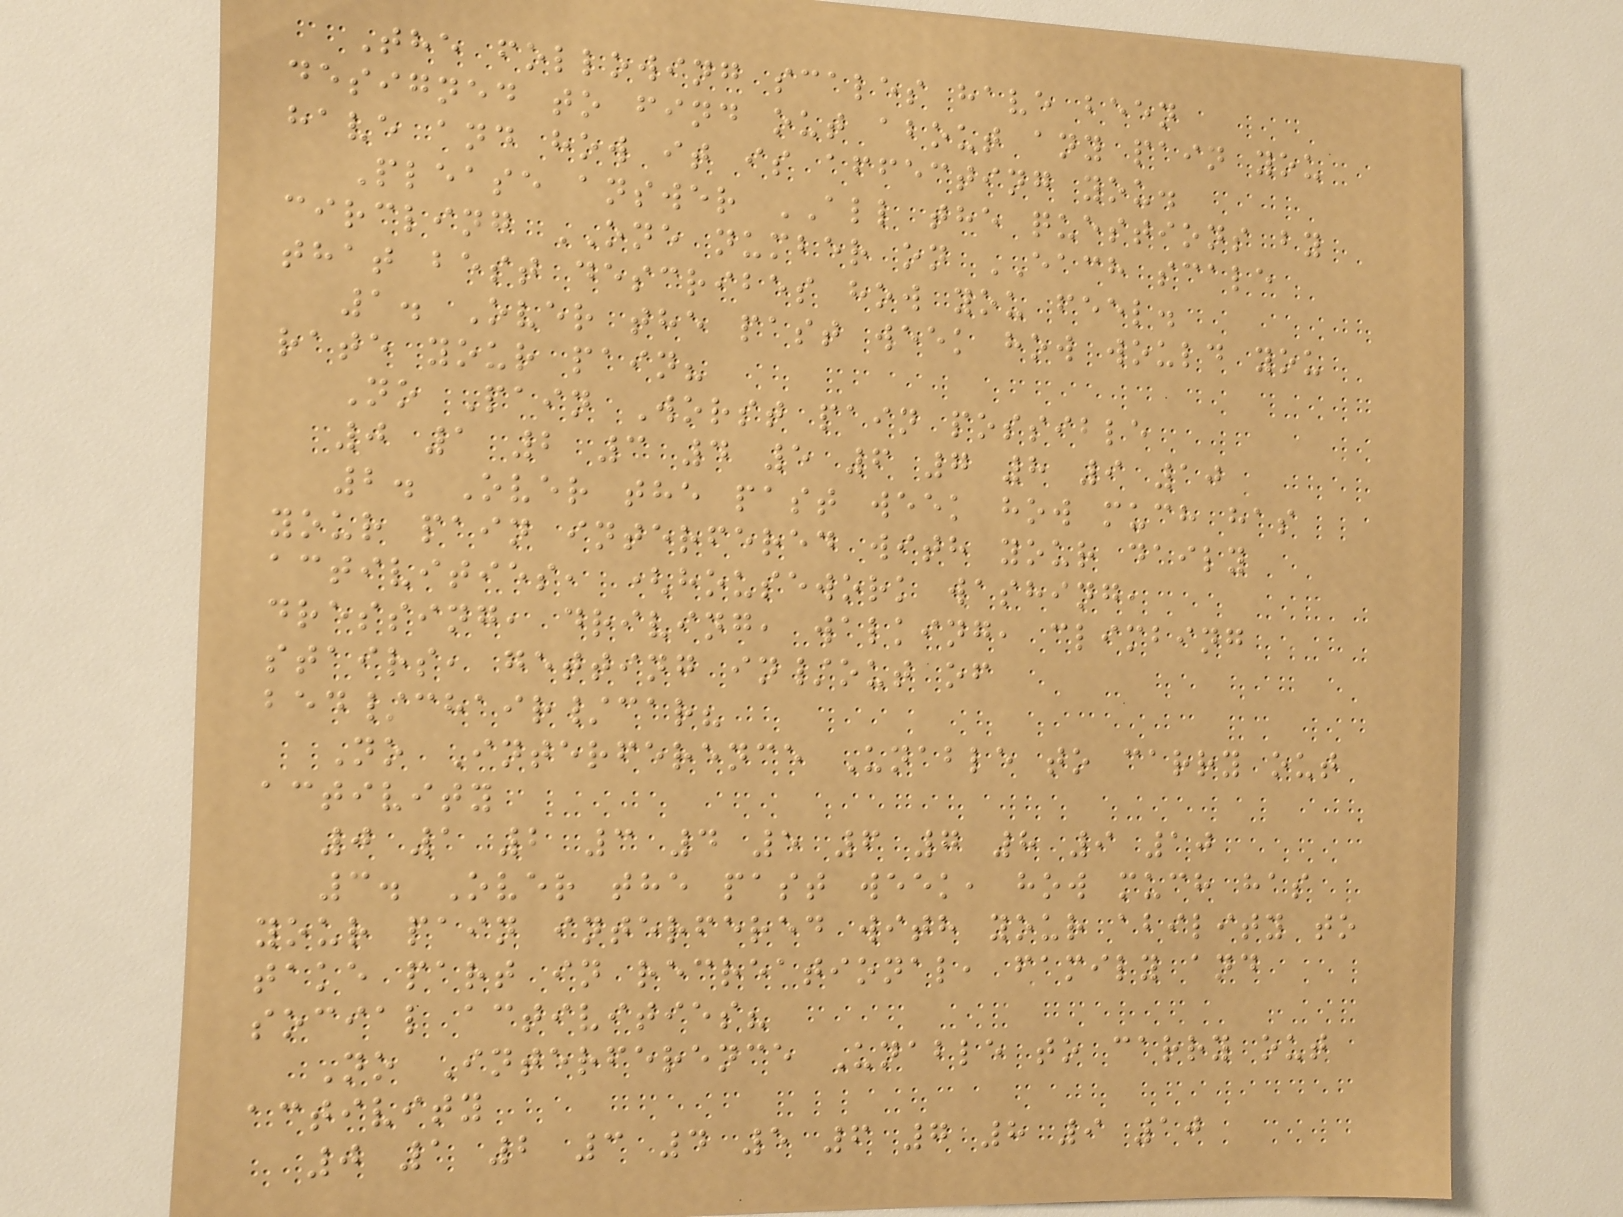The following scales have been
designed to find out about any pain you
have and how it is affecting you.
Please answer ALL the questions by
circling ONE number on EACH scale
that best describes how you feel.
1. Over the past week how would you
rate your pain?
No Pain Worst pain possible
0 1 2 3 4 5 6 7 8 9 10
2. Over the past week how much has
your pain interfered with your daily
activities, (housework washing,
dressing, driving, walking, climbing
stairs, getting in/out of
bed/chair/car?
No Interference Unable to carry out
activity
0 1 2 3 4 5 6 7 8 9 10
3. Over the past week, how much has
your pain interfered with your ability to
take part in recreational, family and
social activities?
No Interference Unable to carry out
activity
0 1 2 3 4 5 6 7 8 9 10
